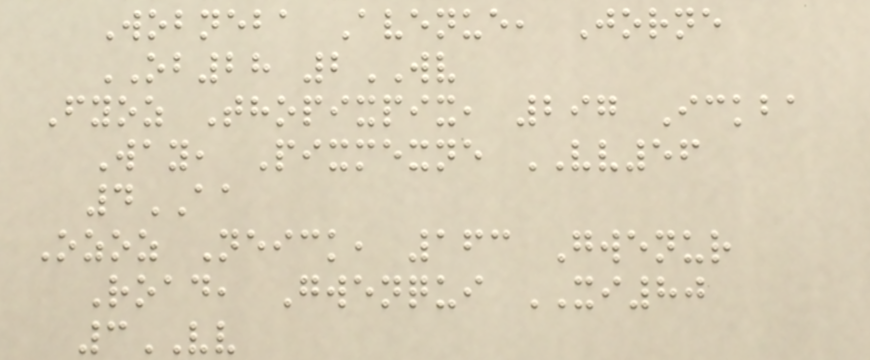Wobneba Avenue, Jorne
OB28 2WV
Fyoz Thopixpix, 297 Ickba
Way, Pixmexne VV56
4AA
Ozoz Neick, 163 Gwenur
Road, Gwenqui XI80
3VV
